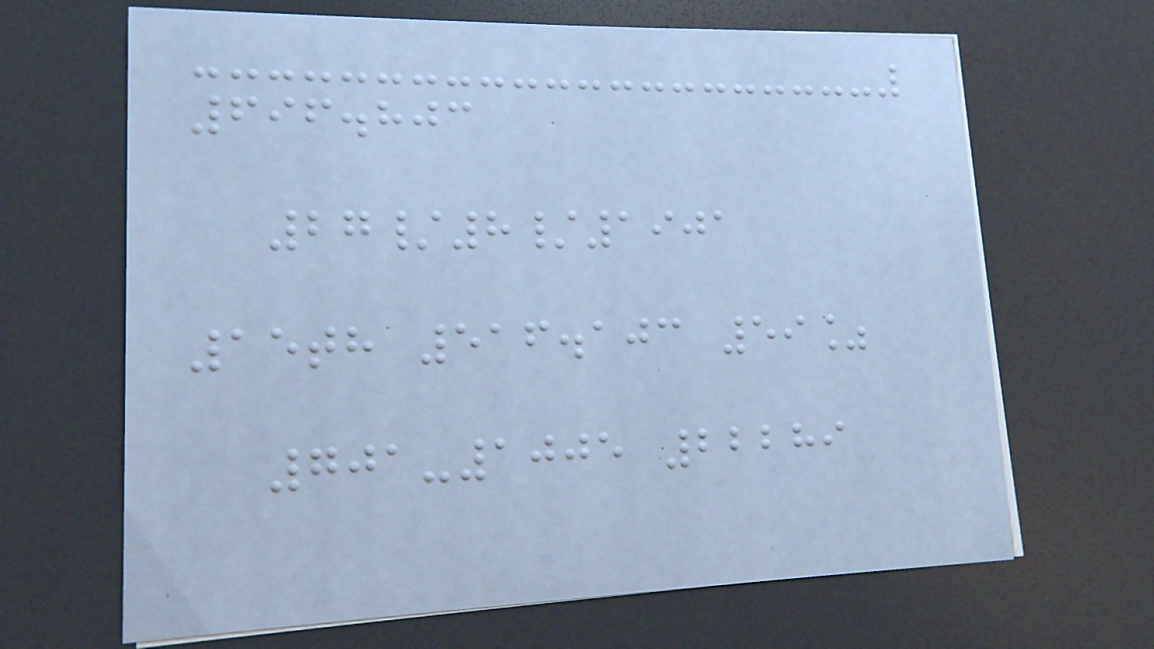696.803
27/8/1901
15th 516.103 59%
701-1005 22289
